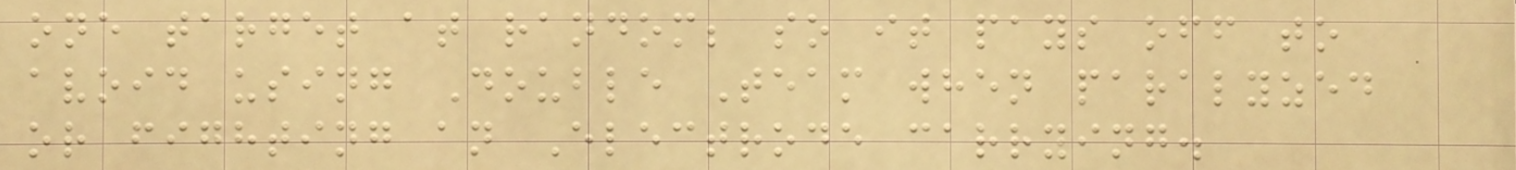one target at random; so it pays off to
avoid using Double Team when paralyzed
or fighting an Electrode carrying.
